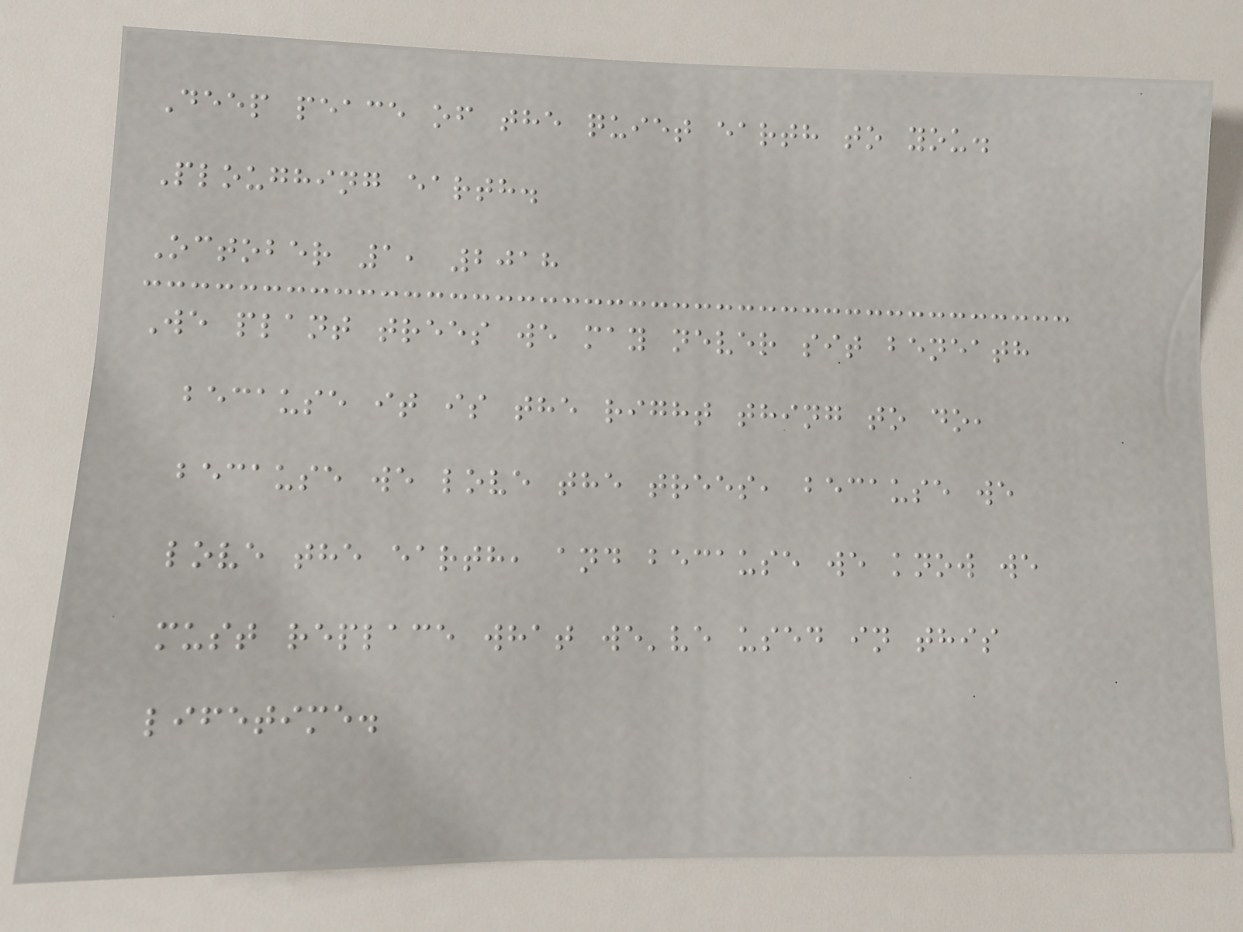Deep peace of the quiet earth to you.
Ploughing earth.
October 1, 2018
We plant trees we may never sit beneath
because it is the right thing to do,
because we love the trees, because we
love the earth, and because we know we
must replace what we've used in this
lifetime.
